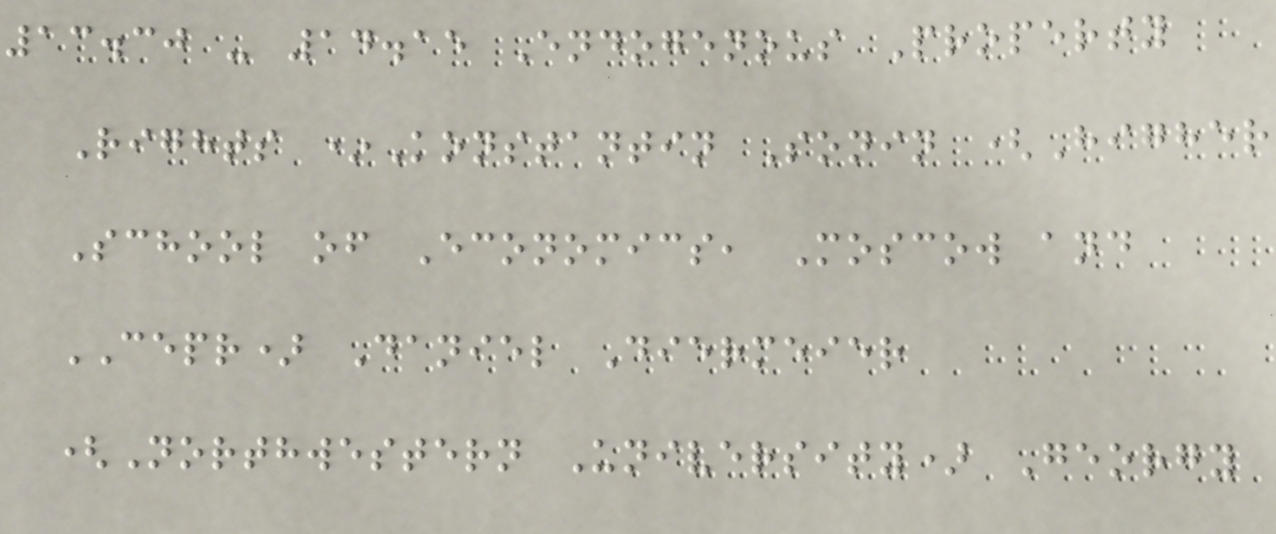13.30 - 14.15 Endogenous Property
Rights *Konstantin Sonin (Higher
School of Economics, Moscow and
CEPR) Daniel Diermeier
(Northwestern University) Georgy
